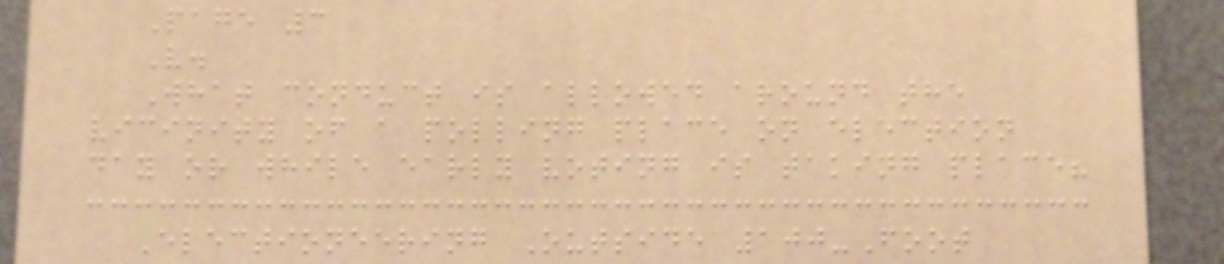Page 3
V.
What conduct is allowed around the
vicinity of a polling place on election
day or while early voting is taking place?
Electioneering Outside 100-Foot
